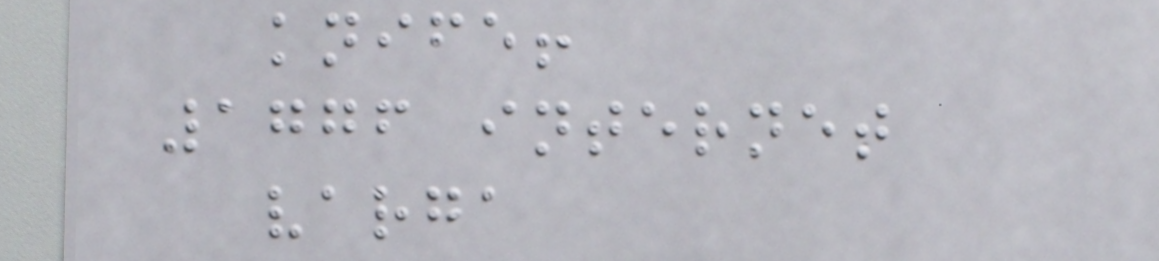knife!
1776 internet
varga
